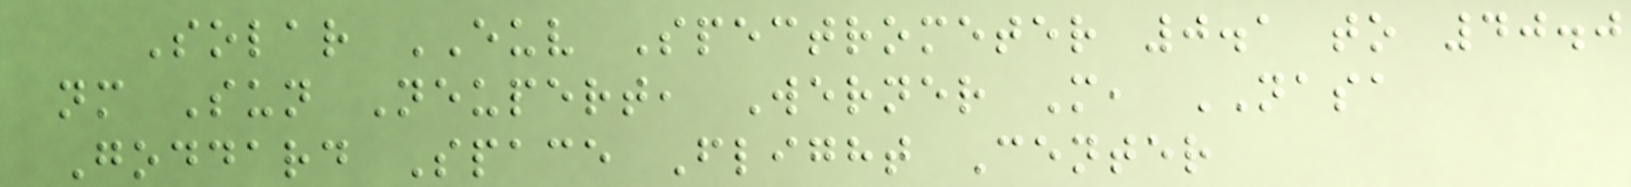Solar EUV Spectrometer 0.1 to 40.0
nm Sun Neupert, Werner M, NASA
Goddard Space Flight Center
